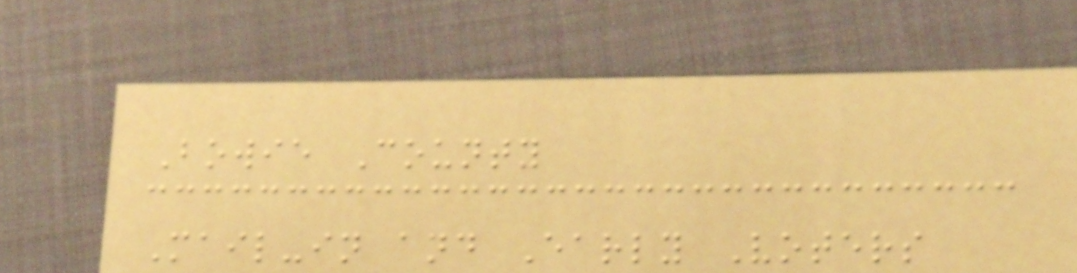Bowie County
Mail-in and Early Voters
